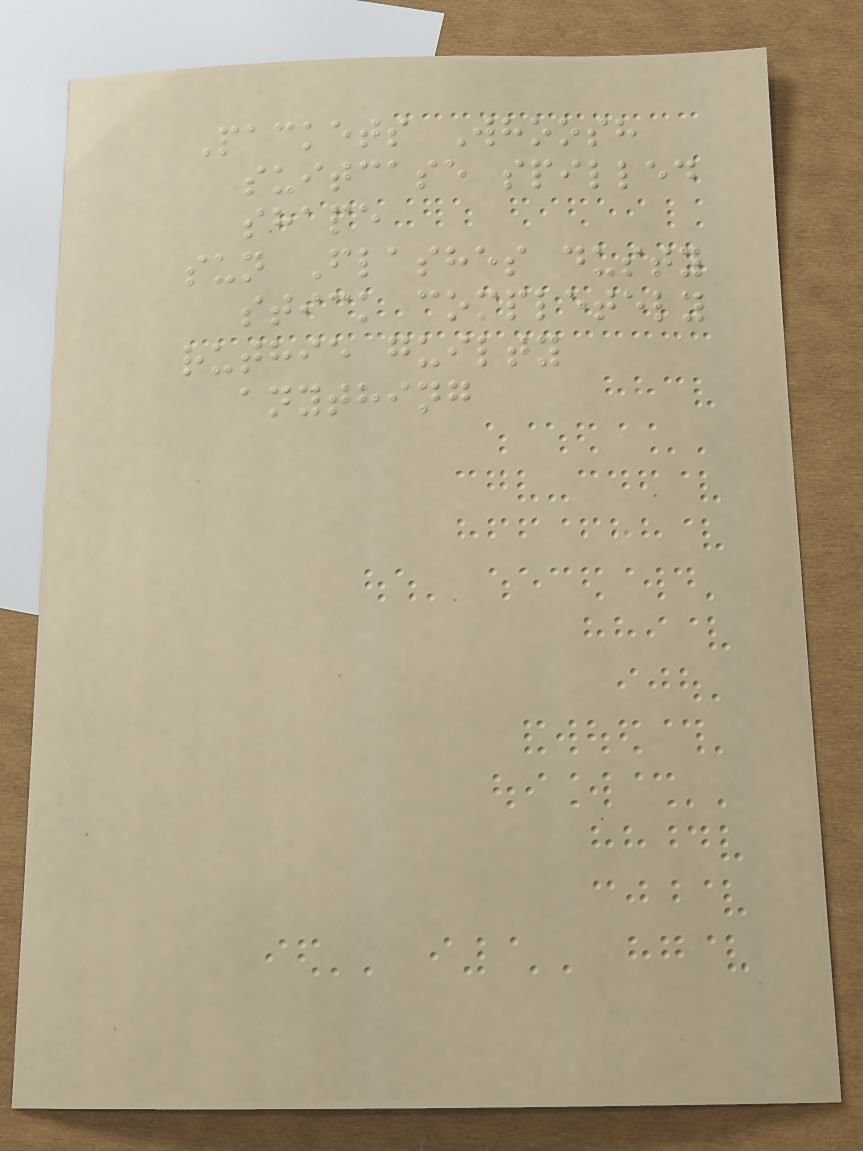Packets Whoosh
suitcase spilled
shape
sun Flashes dusty
stick completely
ruthie guilty
anything
